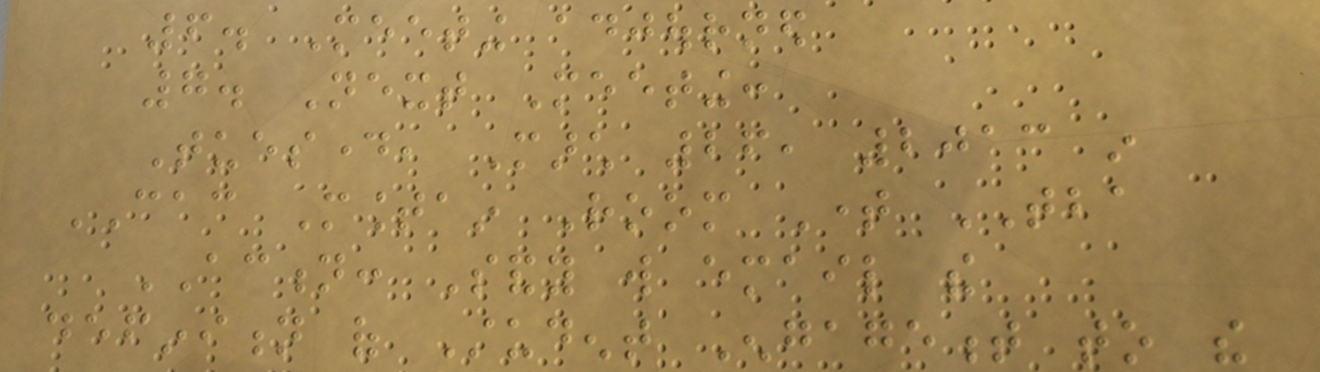6. Meeting adjourned
7. Next Meeting:
Tuesday, March 26, 2013 in
CAC Mountain Room Time TBA
ACTION: Sandy will email the
definition of Student Engagement to the
